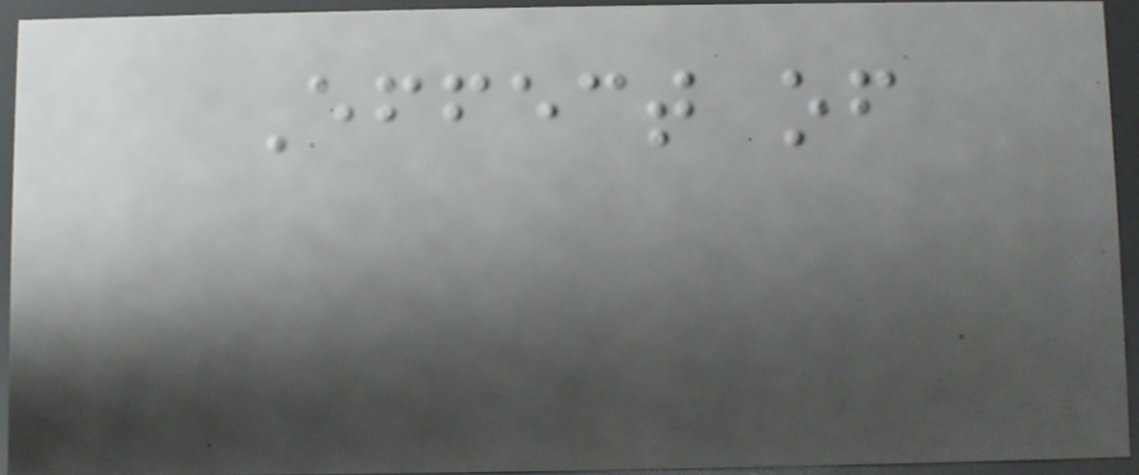Effect of
